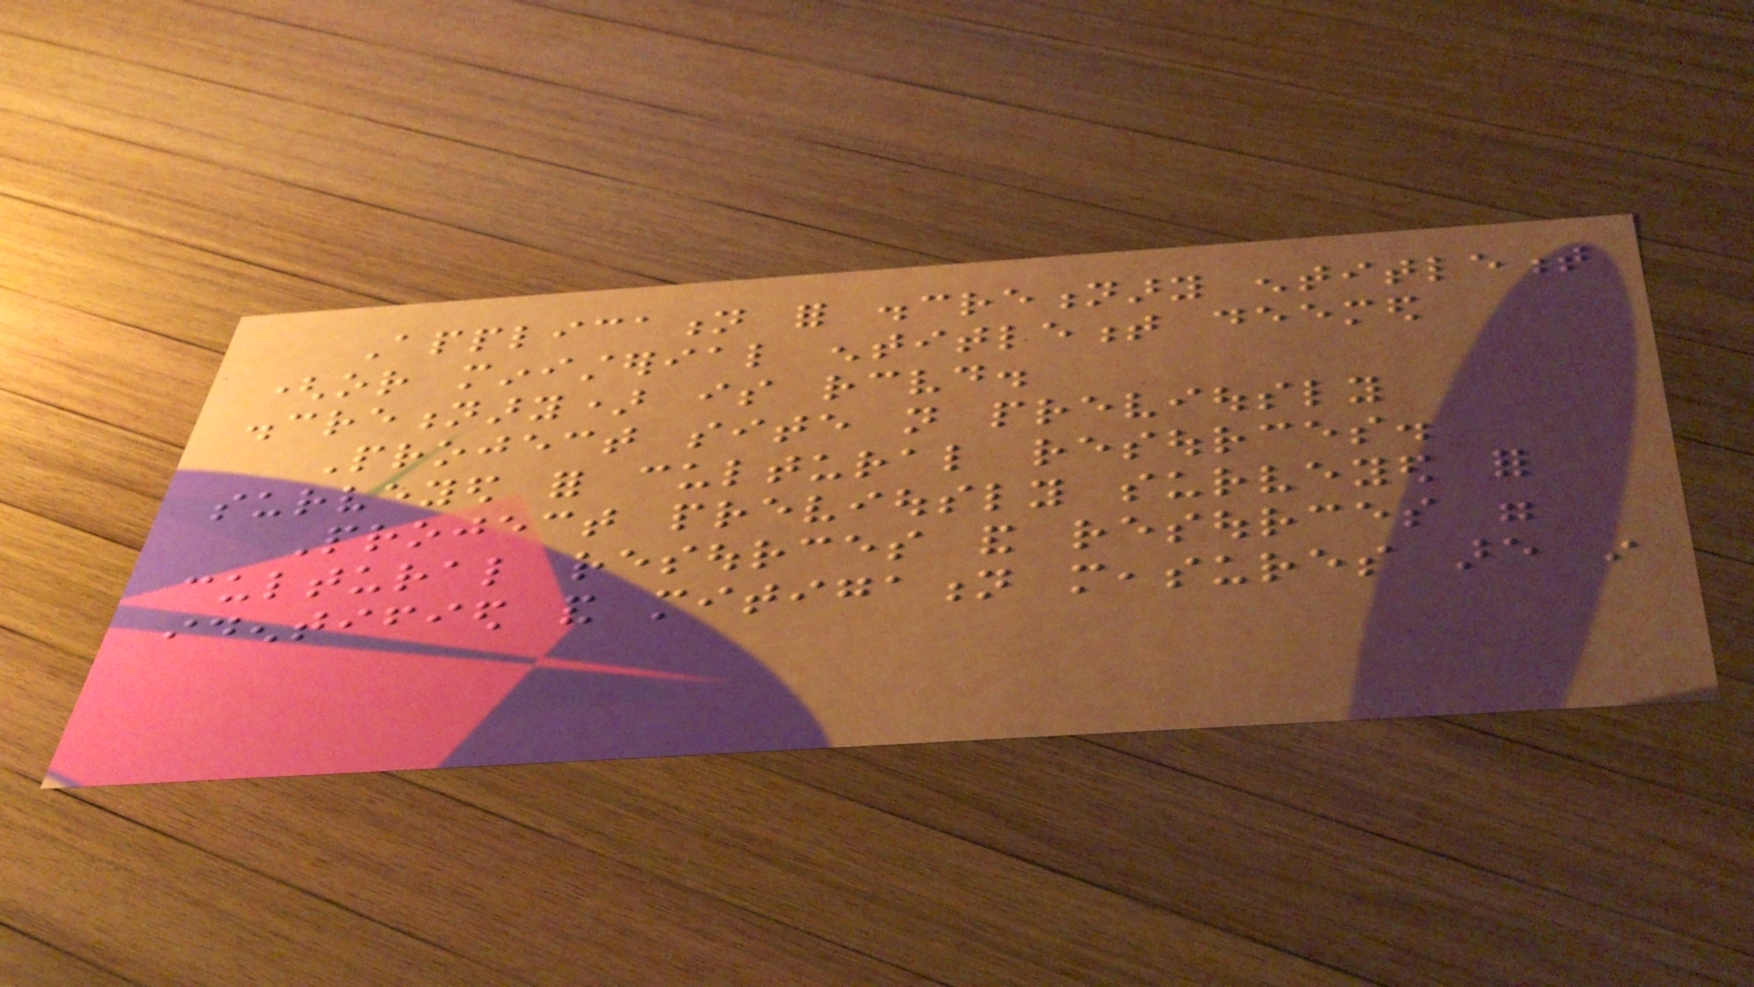Application for discretionary entitlement
(or ministerial entitlement deemed
discretionary) is received.
Project site not previously
surveyed for cultural resources.
Project previously surveyed for
cultural resources and resources were
identified and mitigation measures are in
